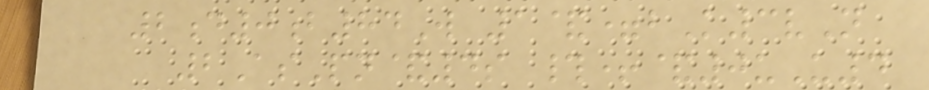2d0b84W 1&=bK3vN
2AsPn&4s #+&0uU4
